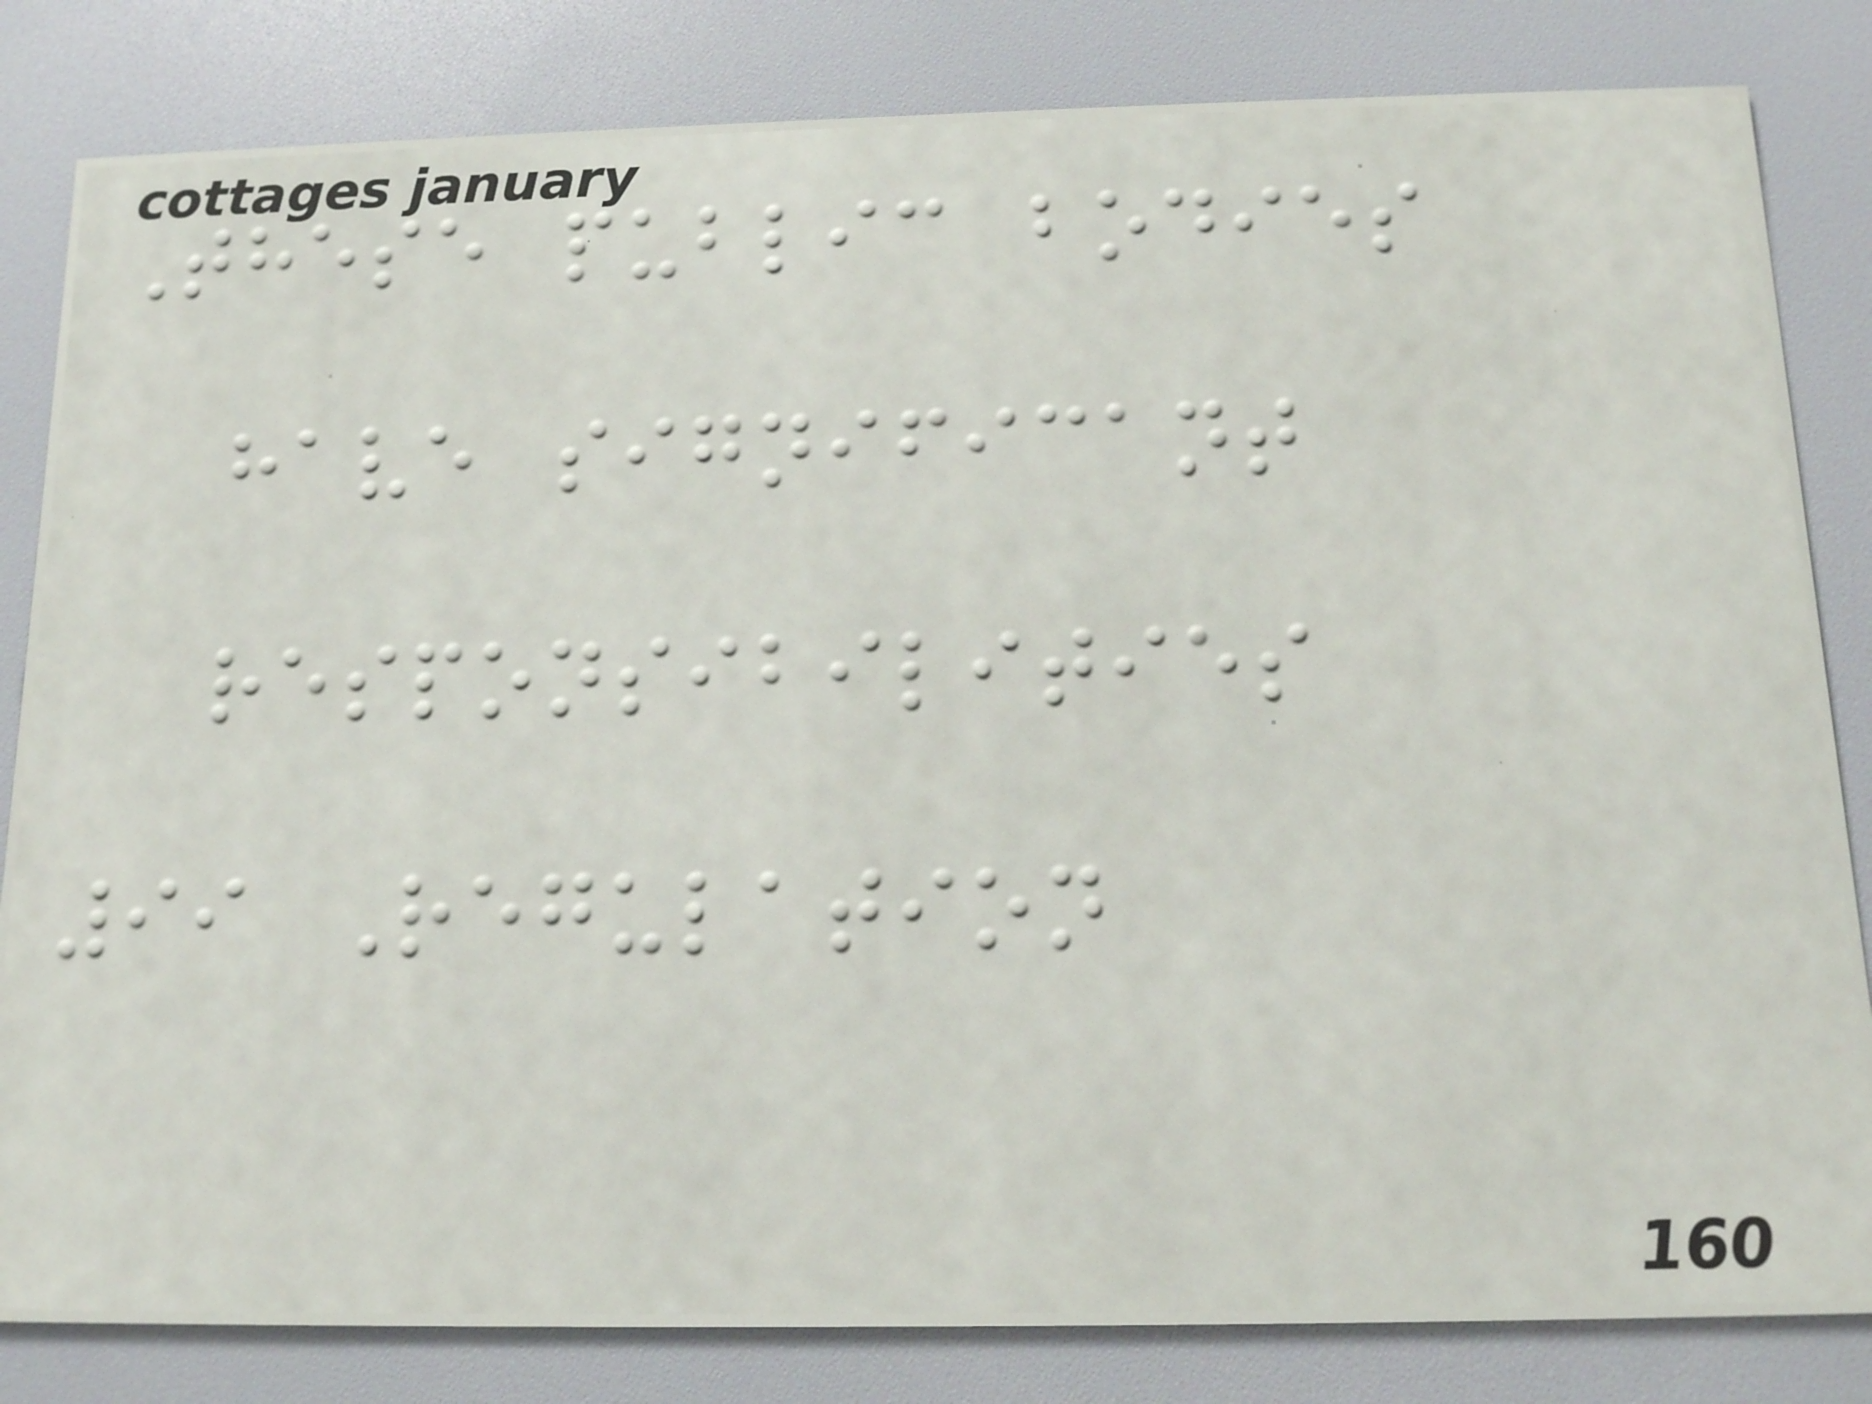These public bodies
have significant
responsibilities
99 Regulation
